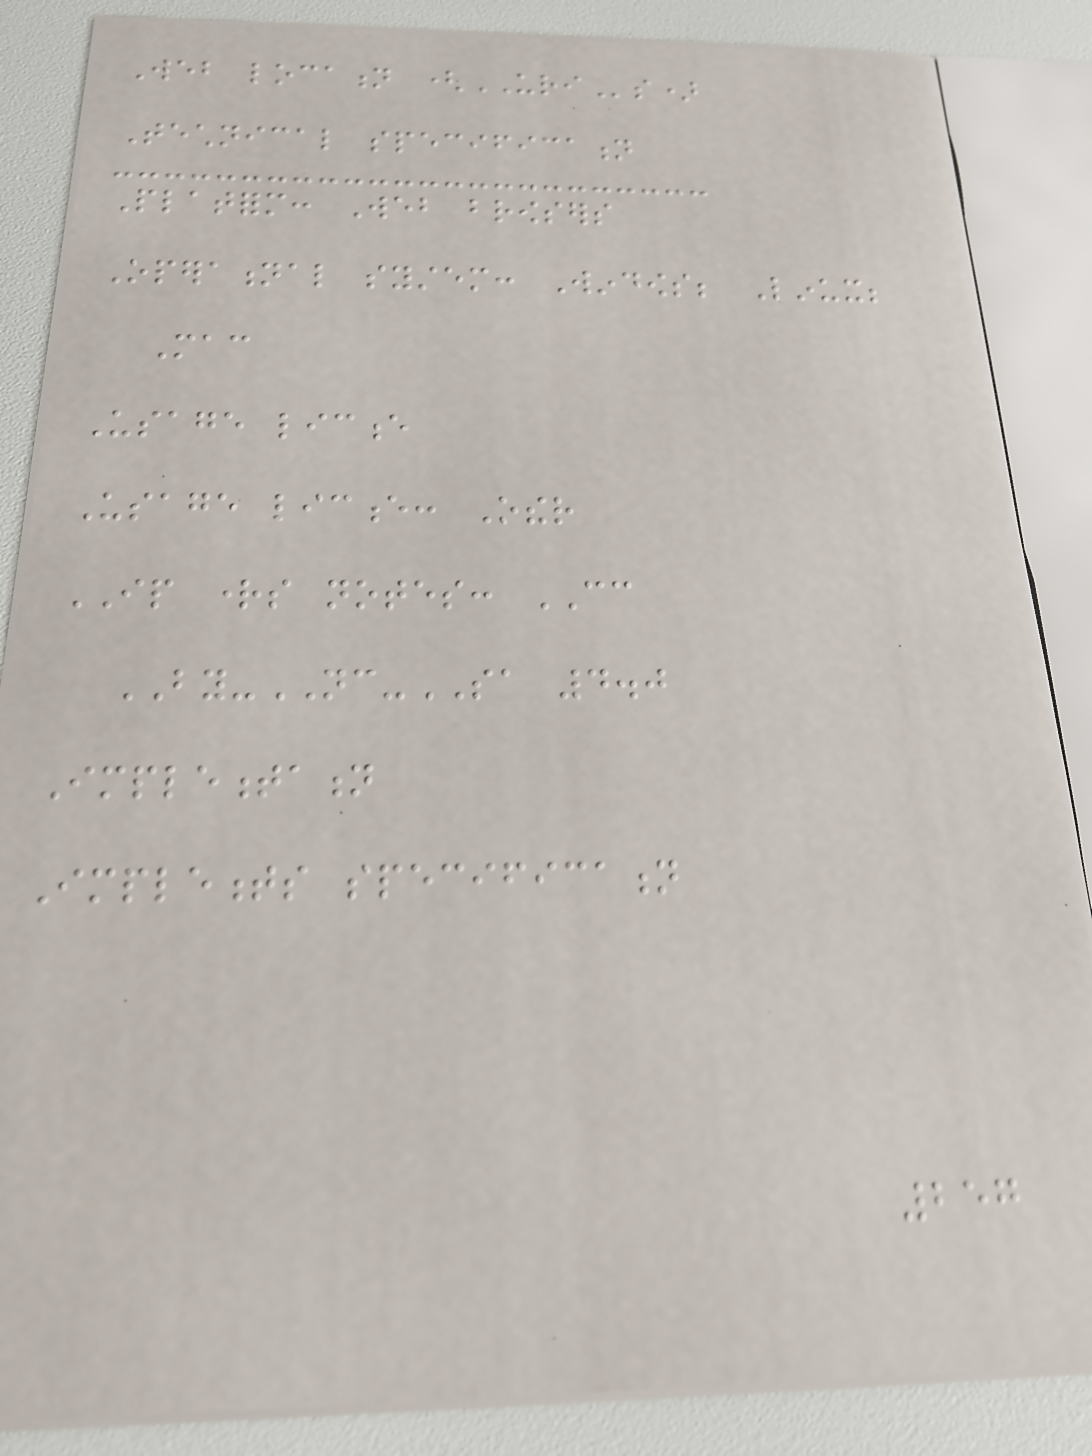Web location (URIs)
Technical specification
Platform: Web browsers
Operational system: Windows; Linux;
Mac
Usage licence
Usage licence: Other
IP rights notes: CC
BY-NC-SA 4.0
Implementation
Implements specification
257
